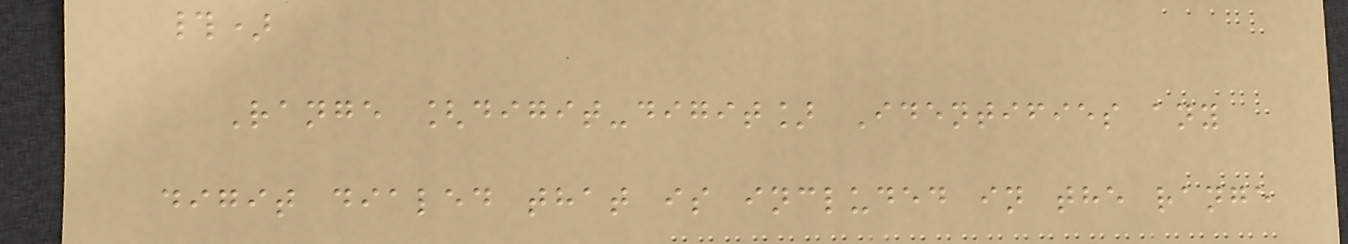#)
Range [digit-digit] Identifies any
digit dialed that is included in the range
